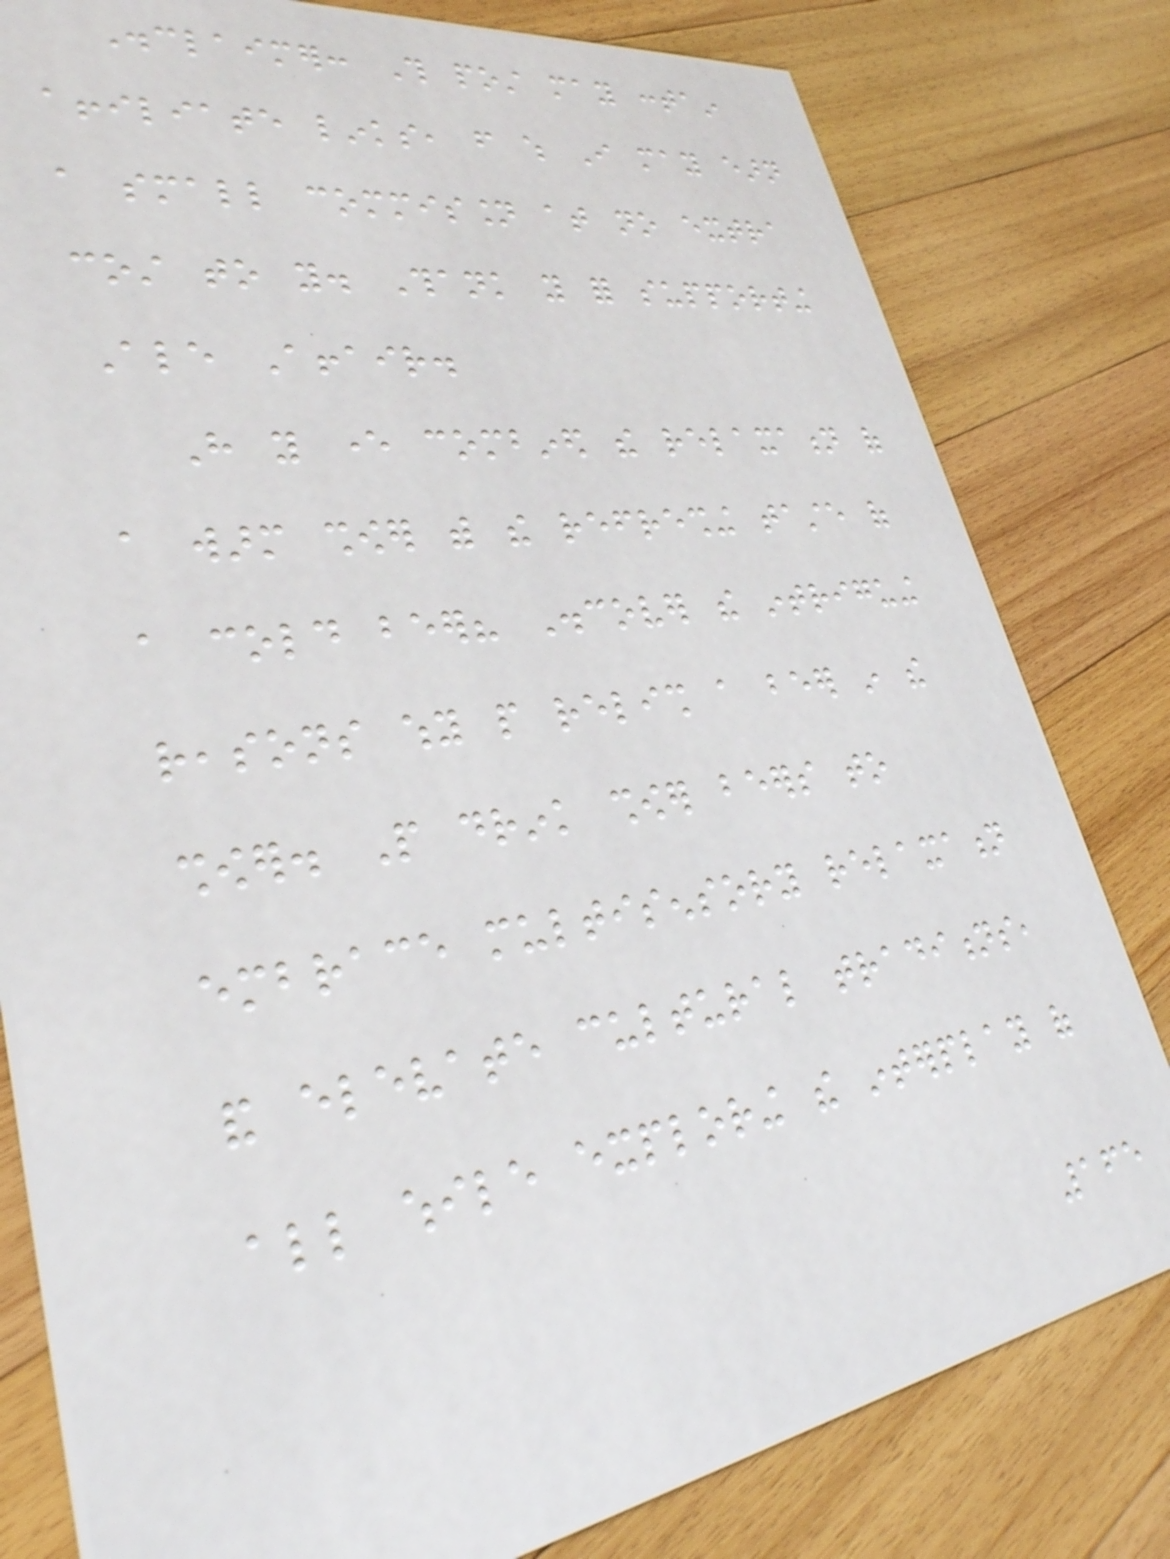Disclaimer: This post may contain
affiliate links, from which I may earn
a small commission at no extra
cost to you. Thank you for supporting
Ale Affair.
Have you ever combined the relaxation of
a warm shower with the refreshing taste of
a cold beer? Discover the intriguing
reasons why people relish a beer in the
shower. People drink shower beers to
embrace multisensory relaxation
and elevate cultural traditions,
all while exploring the interplay of
165
